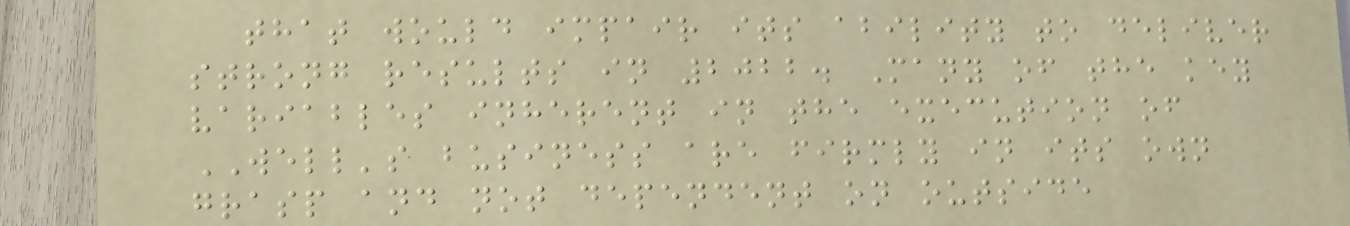that would impair its ability to deliver
strong results in 2022. Many of the key
variables inherent in the execution of
WELL's business are firmly in its own
grasp and not dependent on outside
